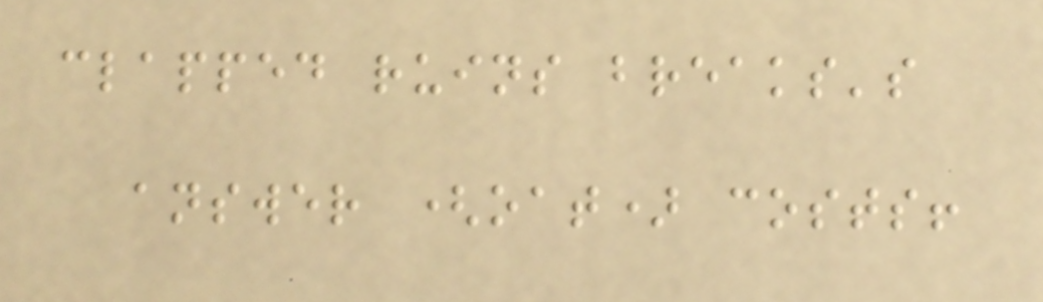clapped ruins breaks's
answer (oat) costs!
